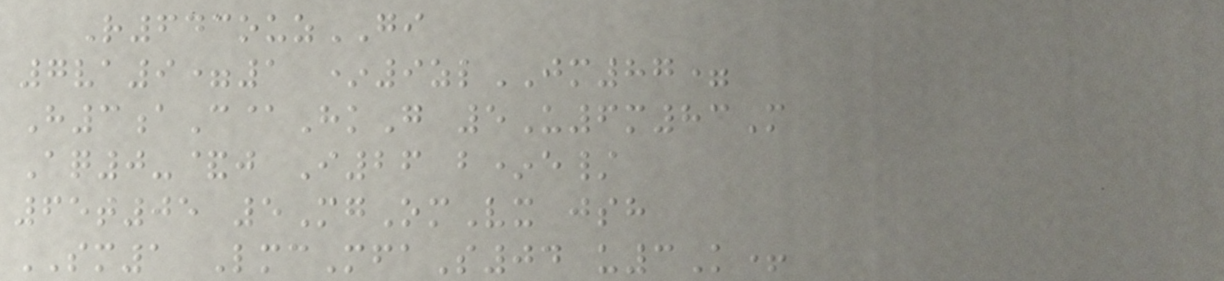R643ouzGI
7va9=1 *9zlJM87=
H3aC@HkG 5U6m83M
Aq0-&j I26 b*e/
65t05 5MgOmVx jsh
SM1 LmcMfaS04 u3K+
